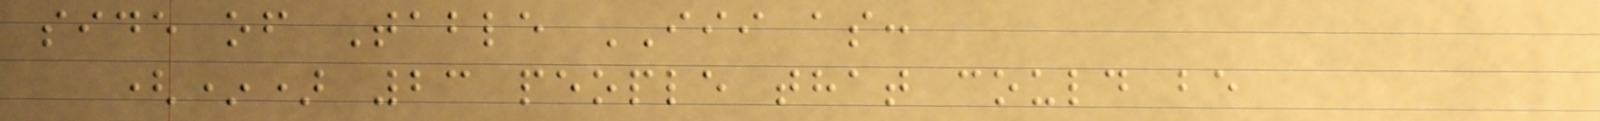side of Table III as:
(*) 23 people that could be
